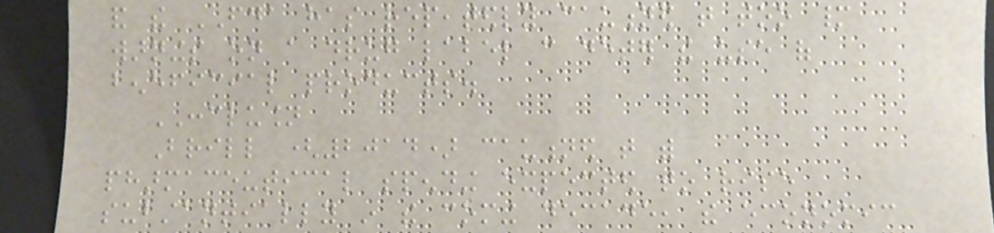and the FDA has repeatedly cautioned that too many
warnings on a drug label can deter the use of
beneficial products.
CONCLUSION
Brill (2014) cautioned that with
pharmaceutical spending expected to rise
substantially in the coming decade, the economic
